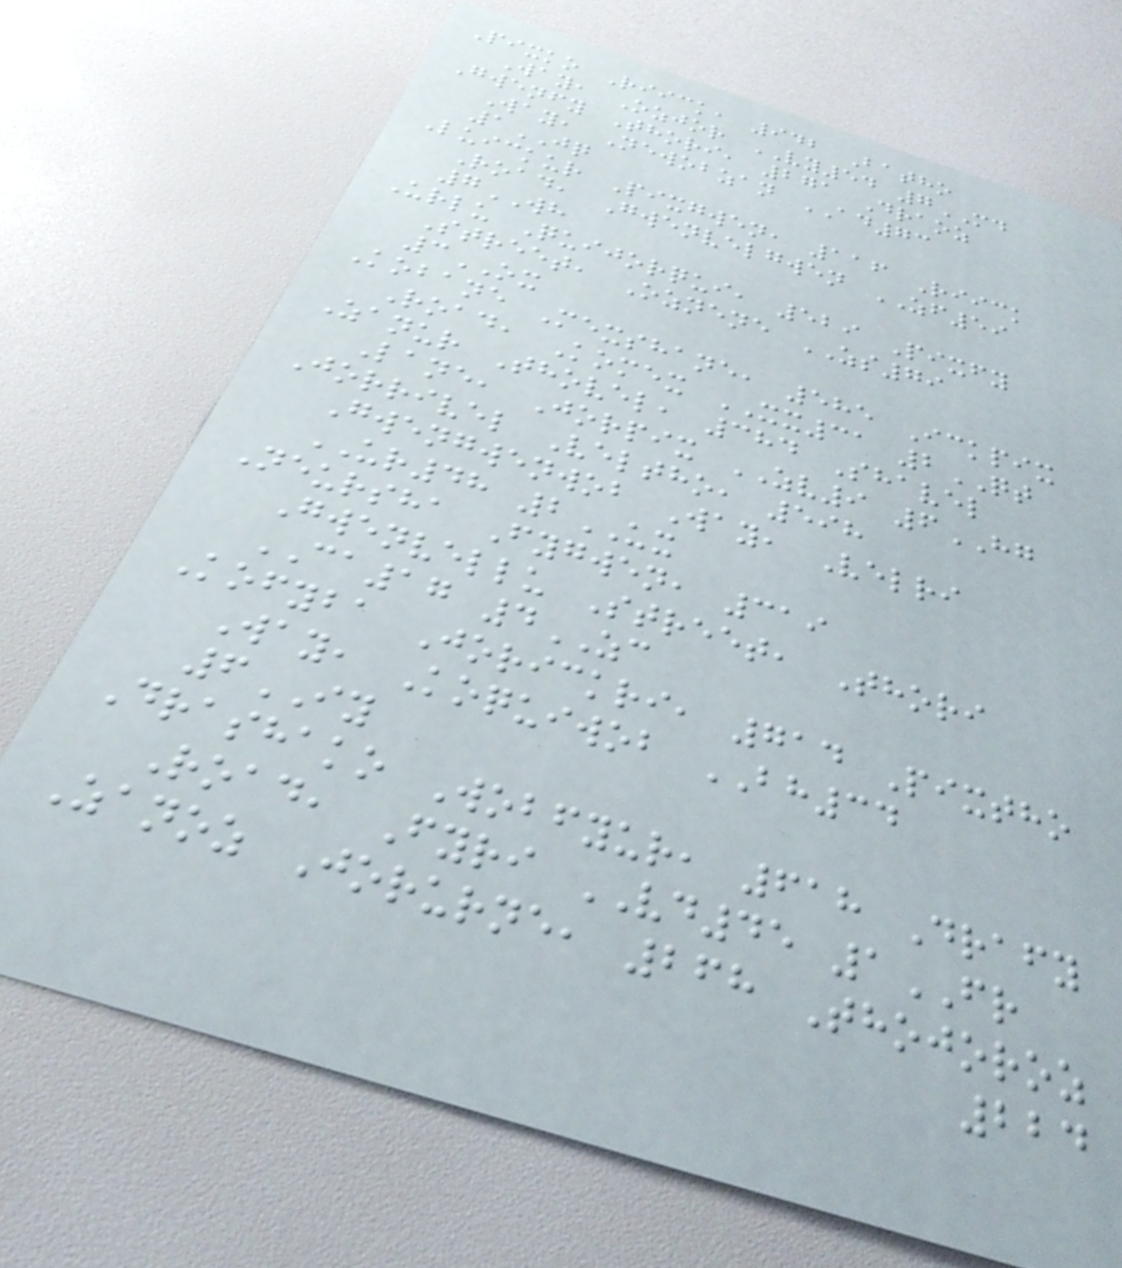Pixko Riick, 942 Batho
Way, Ozjor VY54 7MD
Gwenfy Thori, 271 Draoz
Way, Newobzan AD73
1JQ
Luickur Pixgwen, 116 Riick
Road, Gwenvelgwen ZF59
7WH
Urlu Quijorqui, 529 Pixfy
Street, Oznene ZS79
3OX
Kobane Mexshane, 585 Ickpix
Road, Komex XX31 2QT
Zanur Thovel, 384 Shavel
Lane, Jorpix ZV9 6HG
Jorrivel Veltho, 598
Gwengwenwob Way, Velri
UR48 2UX
Neursha Fygwen, 319
Gwenvellu Street, Thori
CA17 4ZC
Kofyba Jorickri, 714 Pixtho
Way, Koquiwob BH34
6IY
Drashako Wobfyur, 618 Drafy
Road, Fyri VD45 1FR
Zanoz Jorurne, 268 Thojoroz
224
